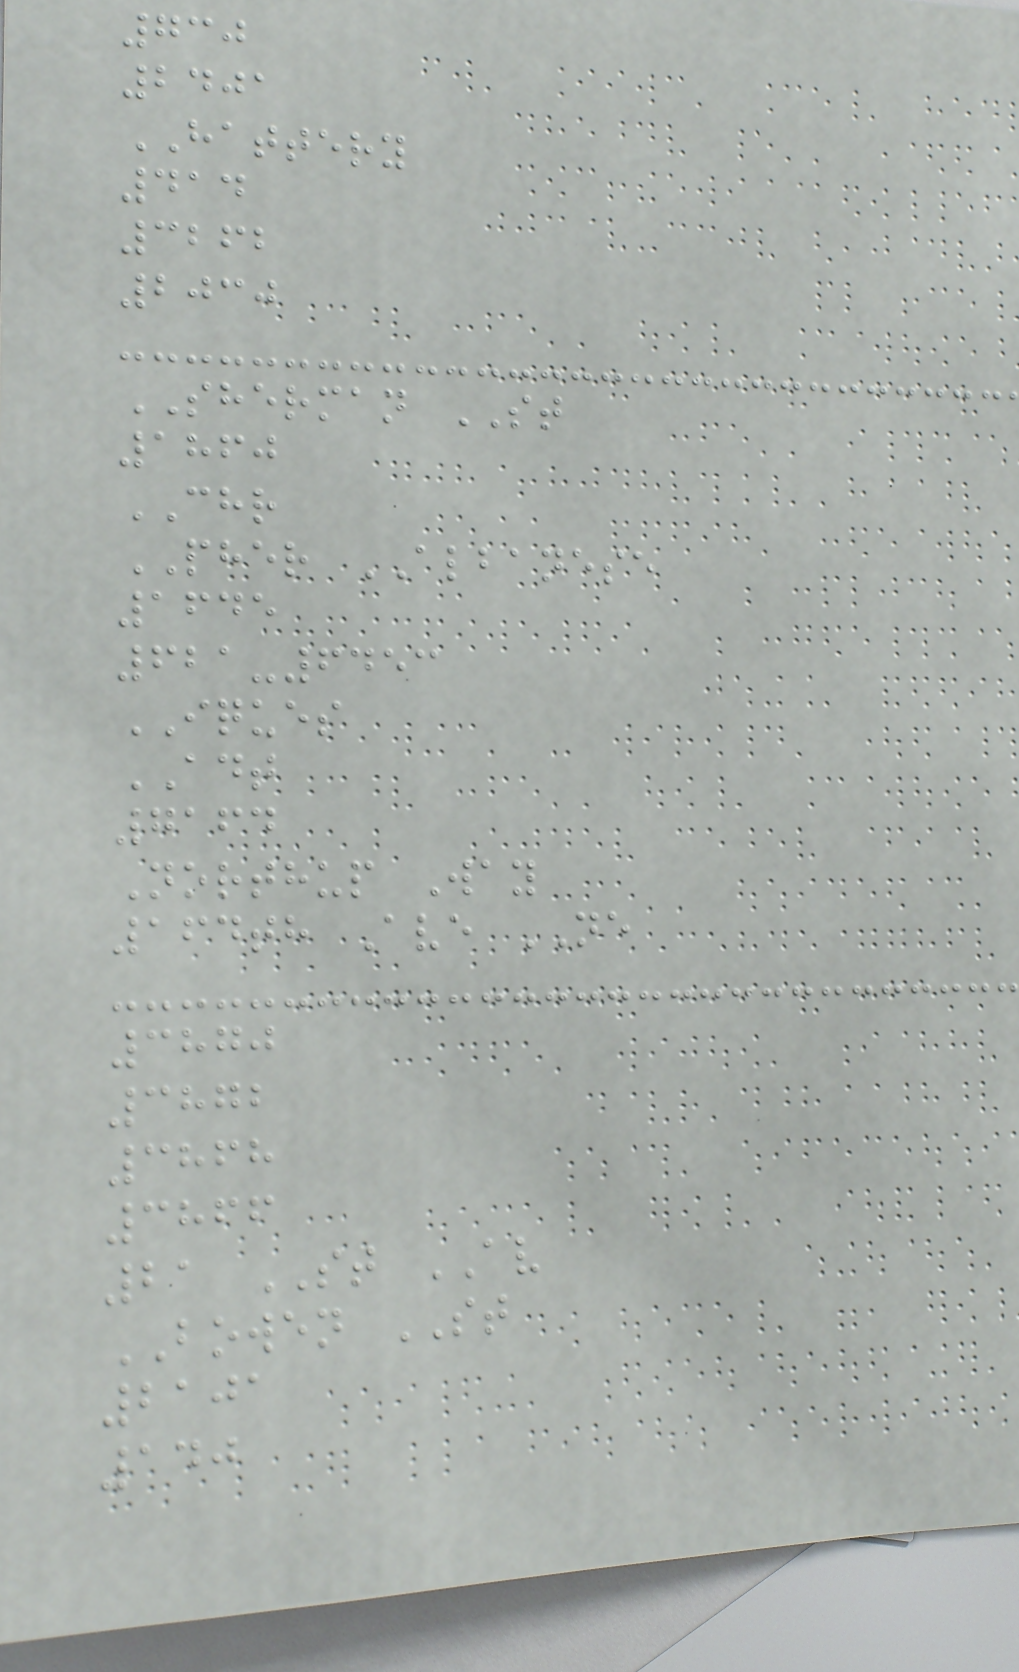730
2401
HATTERY
414
3262
2030
SHERMAN ST
1860
CHR
PHER ALBANESE
1645
621-6453
IQUES
ADT
7164
Northup Way
164th Ave NE
3870
3872
3868
3866
21 ST AV
BOWEN ST
2101
140
